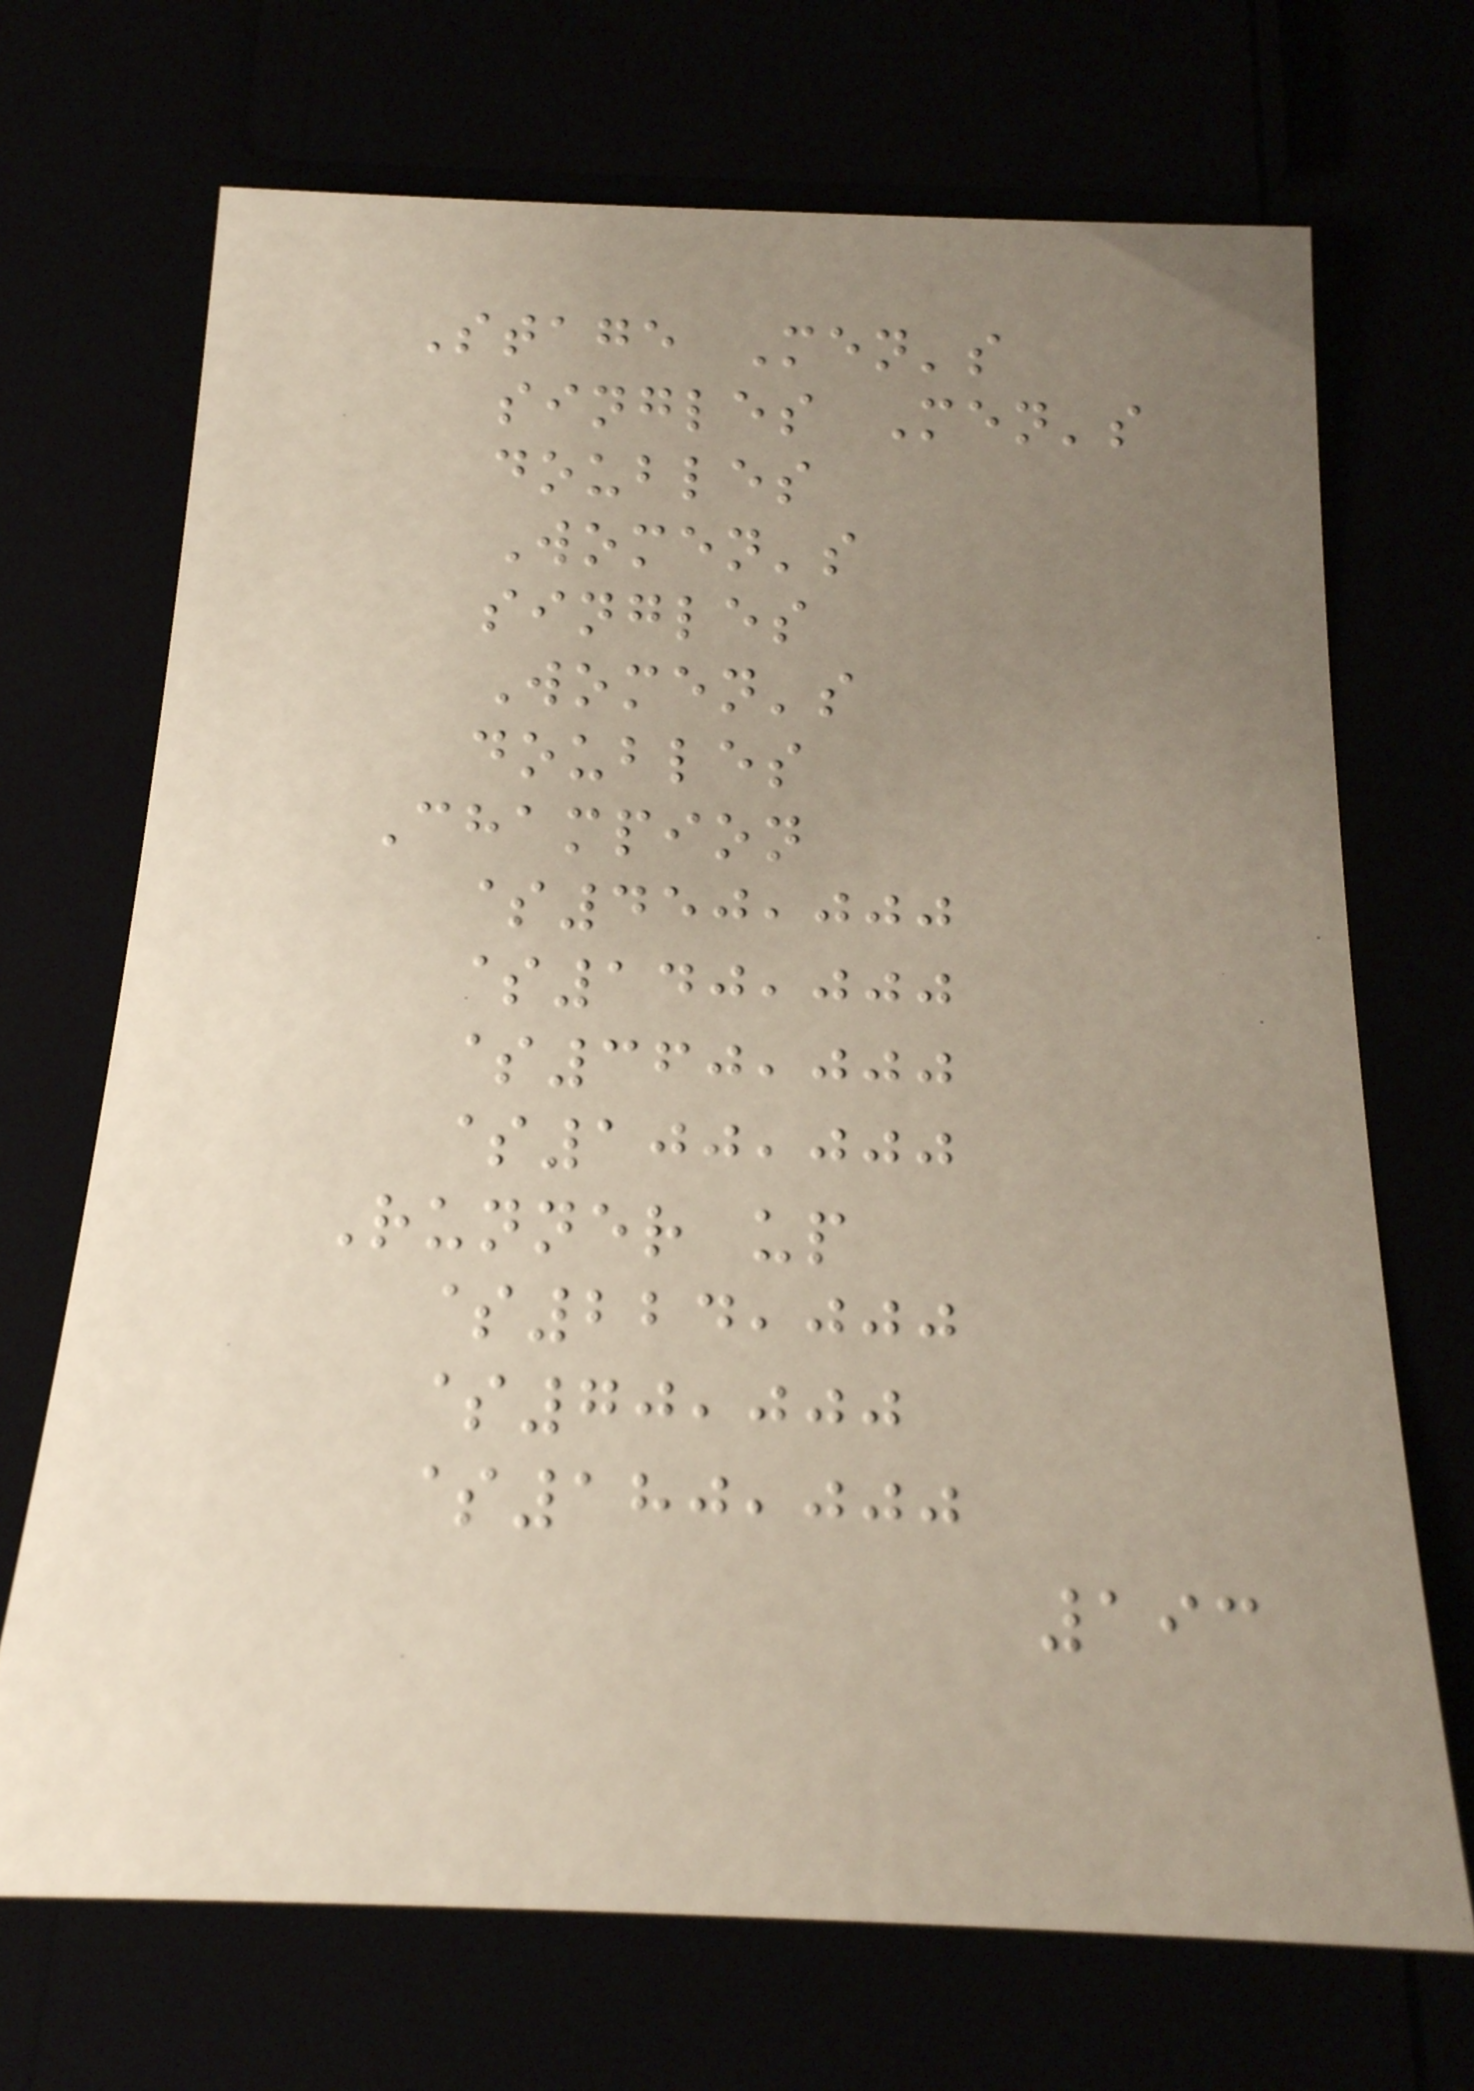Stage Men's
singles Men's
doubles
Women's
singles
Women's
doubles
Champion
$450,000
$140,000
$360,000
$100,000
Runner up
$224,000
$70,000
$180,000
193
